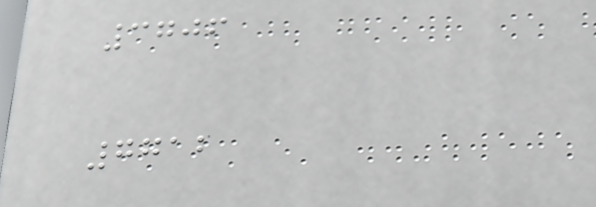3706
7712
